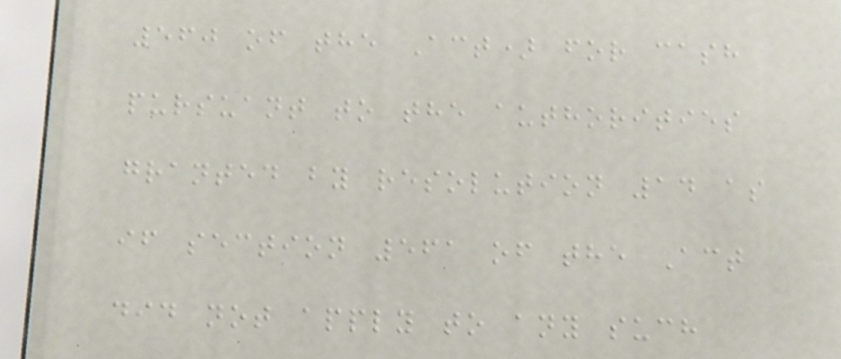560 of the Act) for cash
pursuant to the authorities
granted by resolution 14 as
if section 561 of the Act
did not apply to any such
